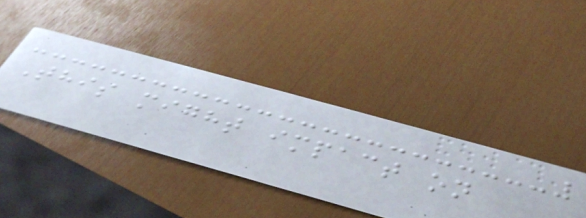This might impact on
